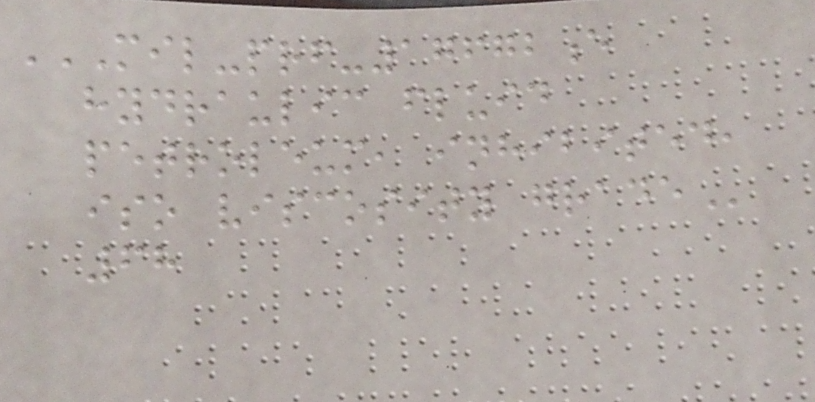MIL-PRF-17672E
HYDRAULIC FLUID
PETROLEUM, INHIBITED,
ISO VISCOSITY GRADE
68
